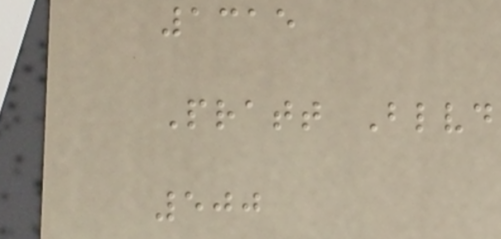1315
Pratt Blvd
500
